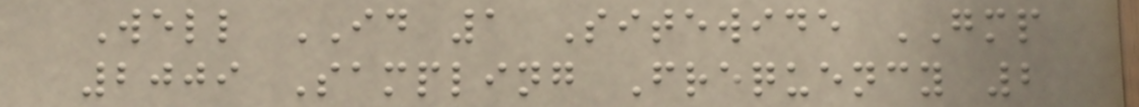Well ID 1 Sitewide GMP
2009 Sampling Frequency 2
